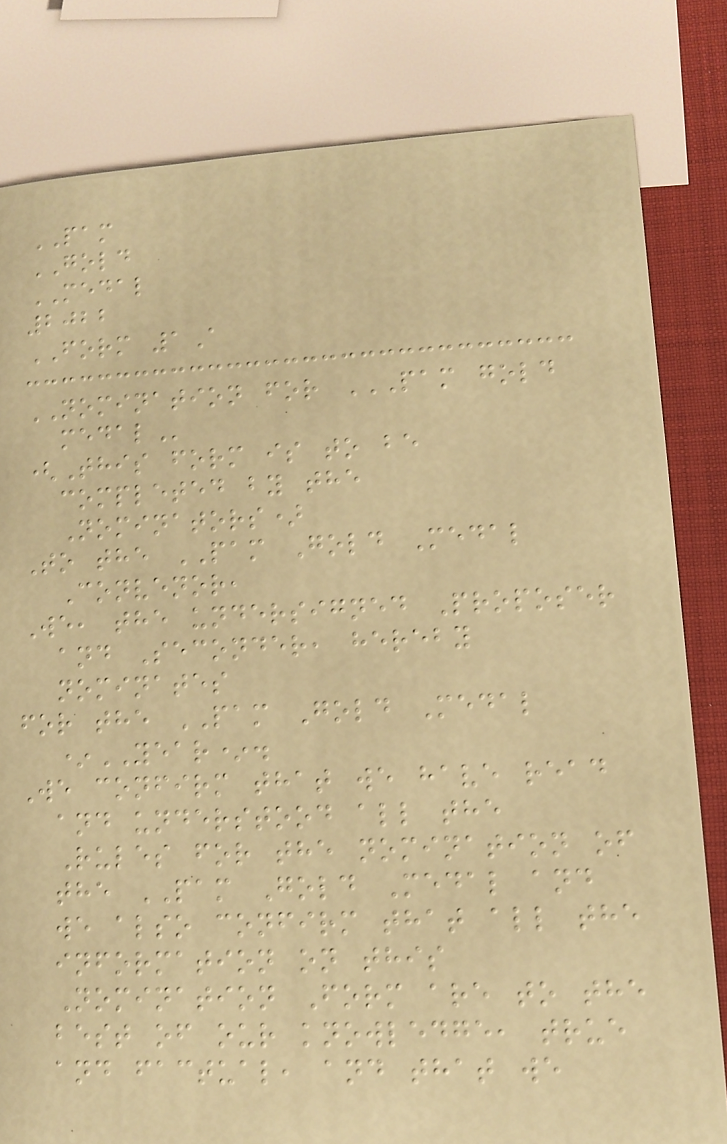PAM
GOLD
MEDAL
2022
FORM 1A
NOMINATION for PAM GOLD
MEDAL
(This form is to be
completed by the
Nominators)
To the PAM Gold Medal
Convenor,
We, the undersigned Proposer
and Seconder, hereby
nominates
for the PAM Gold Medal
*YEAR*.
We confirm that we have read
and understood all the
Rules for the nomination of
the PAM Gold Medal and
we also confirm that all the
information on this
Nomination Form are to the
best of our knowledge, true
and factual, and that we
